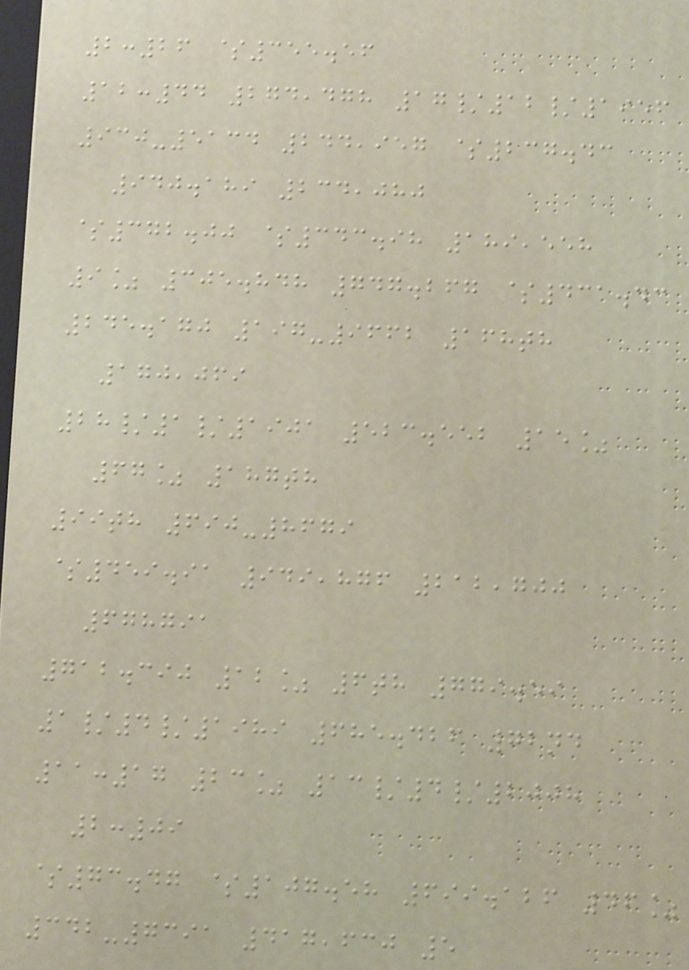2:26 $355.56
12:44 274,478 17/12/1956
930-5134 244,957 $237.43
940.189 234,080
$372.00 $343.98 189,558
9% 305.848 747.267 $431.43
245.170 197-9662 168th
170,069
28/1/1901 523.552 15%
67% 187th
99th 690-8679
$459.91 949,876 212,700
678791
712.390 12% 6th 779.59
1/4/1989 685.426 72nd
11:17 23% 13/4/2008
2:09
$73.47 $107.58 699.126 46%
342-7391 417,630 5
